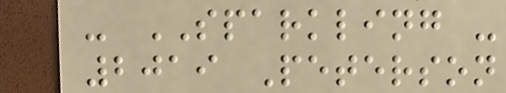- SPARKLING -
2019 Peterson
